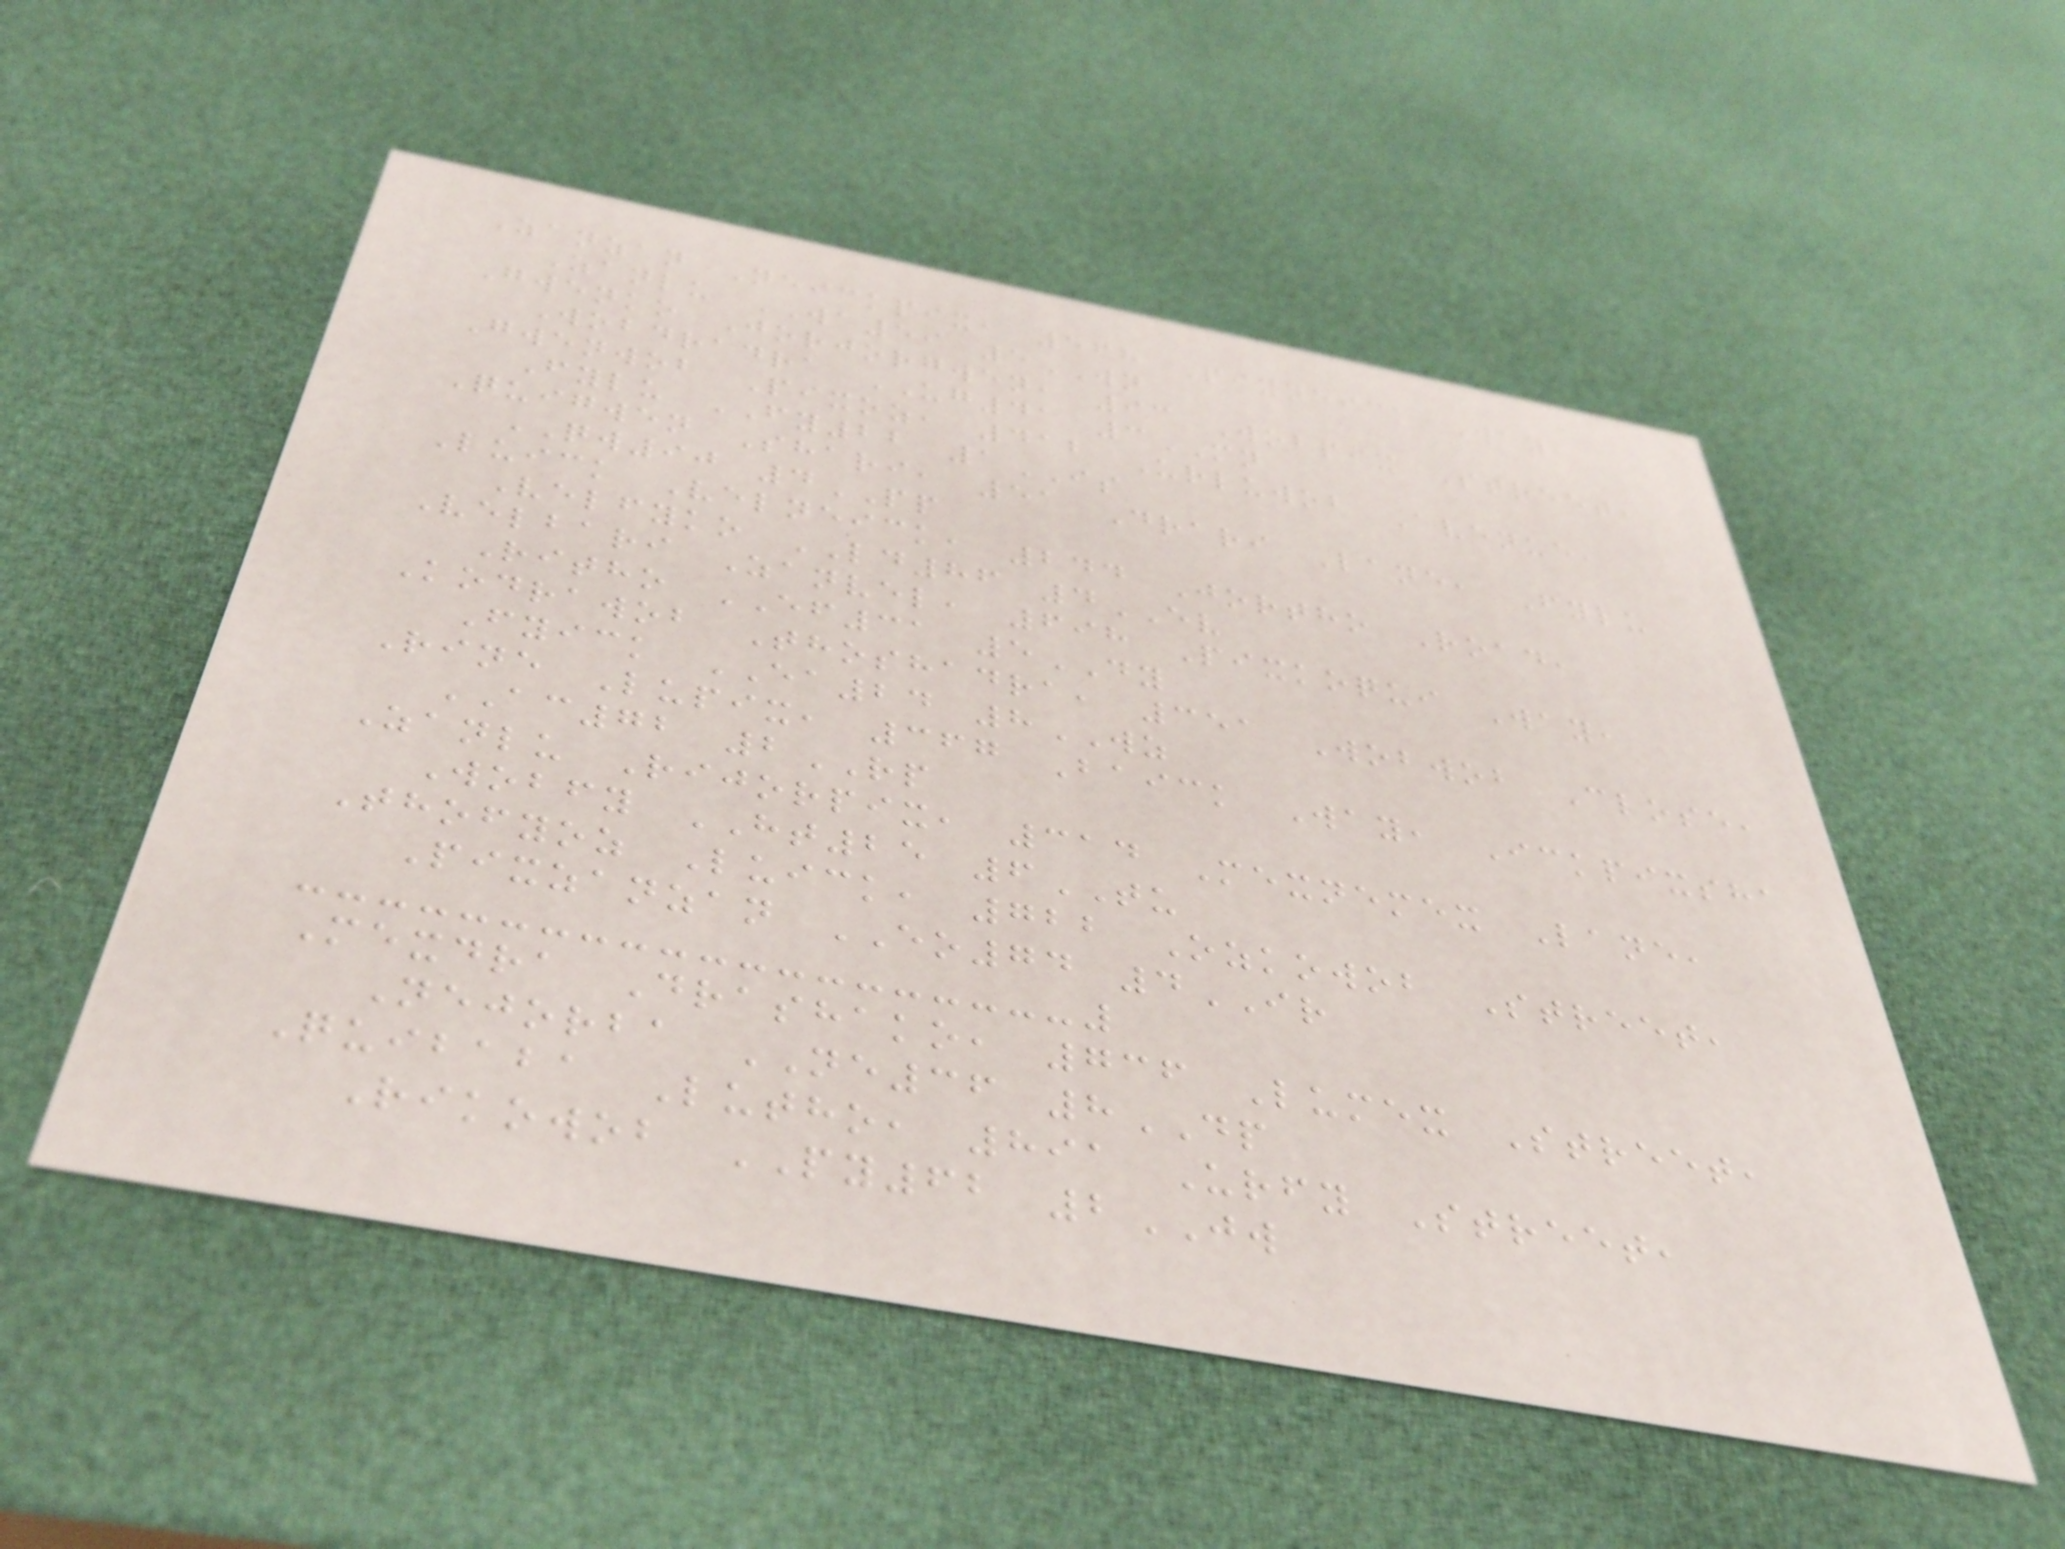Zanzan Neickpix, 568 Pixneick Way,
Zanlu WA59 5WN
Gwenko Jorjorgwen, 93 Wobpix Street,
Wobdradra UG41 3MN
Gwenwob Pixoz, 412 Urluwob Avenue,
Fylu FY22 1IS
Quigwen Shari, 51 Drari Lane, Fylu
QW90 4PP
Luick Velneick, 244 Jortho Road,
Velfyko LD86 4EV
Velbari Zanvel, 698 Pixkoqui Way,
Ritho EF31 5DY
Kodrawob Thoshadra, 351 Wobwob Close,
Fyick EA24 8WZ
Rine Lupix, 367 Baick Way, Ickpixsha
AC72 2RP
Zanlu Rijorpix, 314 Mexnemex Lane,
Wobfy HT25 6TU
Thofyoz Luick, 722 Ozkowob Street,
Pixzanzan EO74 4IR
Mexdra Drashako, 736 Lumex Street,
Nejorba NE36 8DP
Quibaba Lutho, 891 Urfy Street,
Rikowob PY62 2JW
